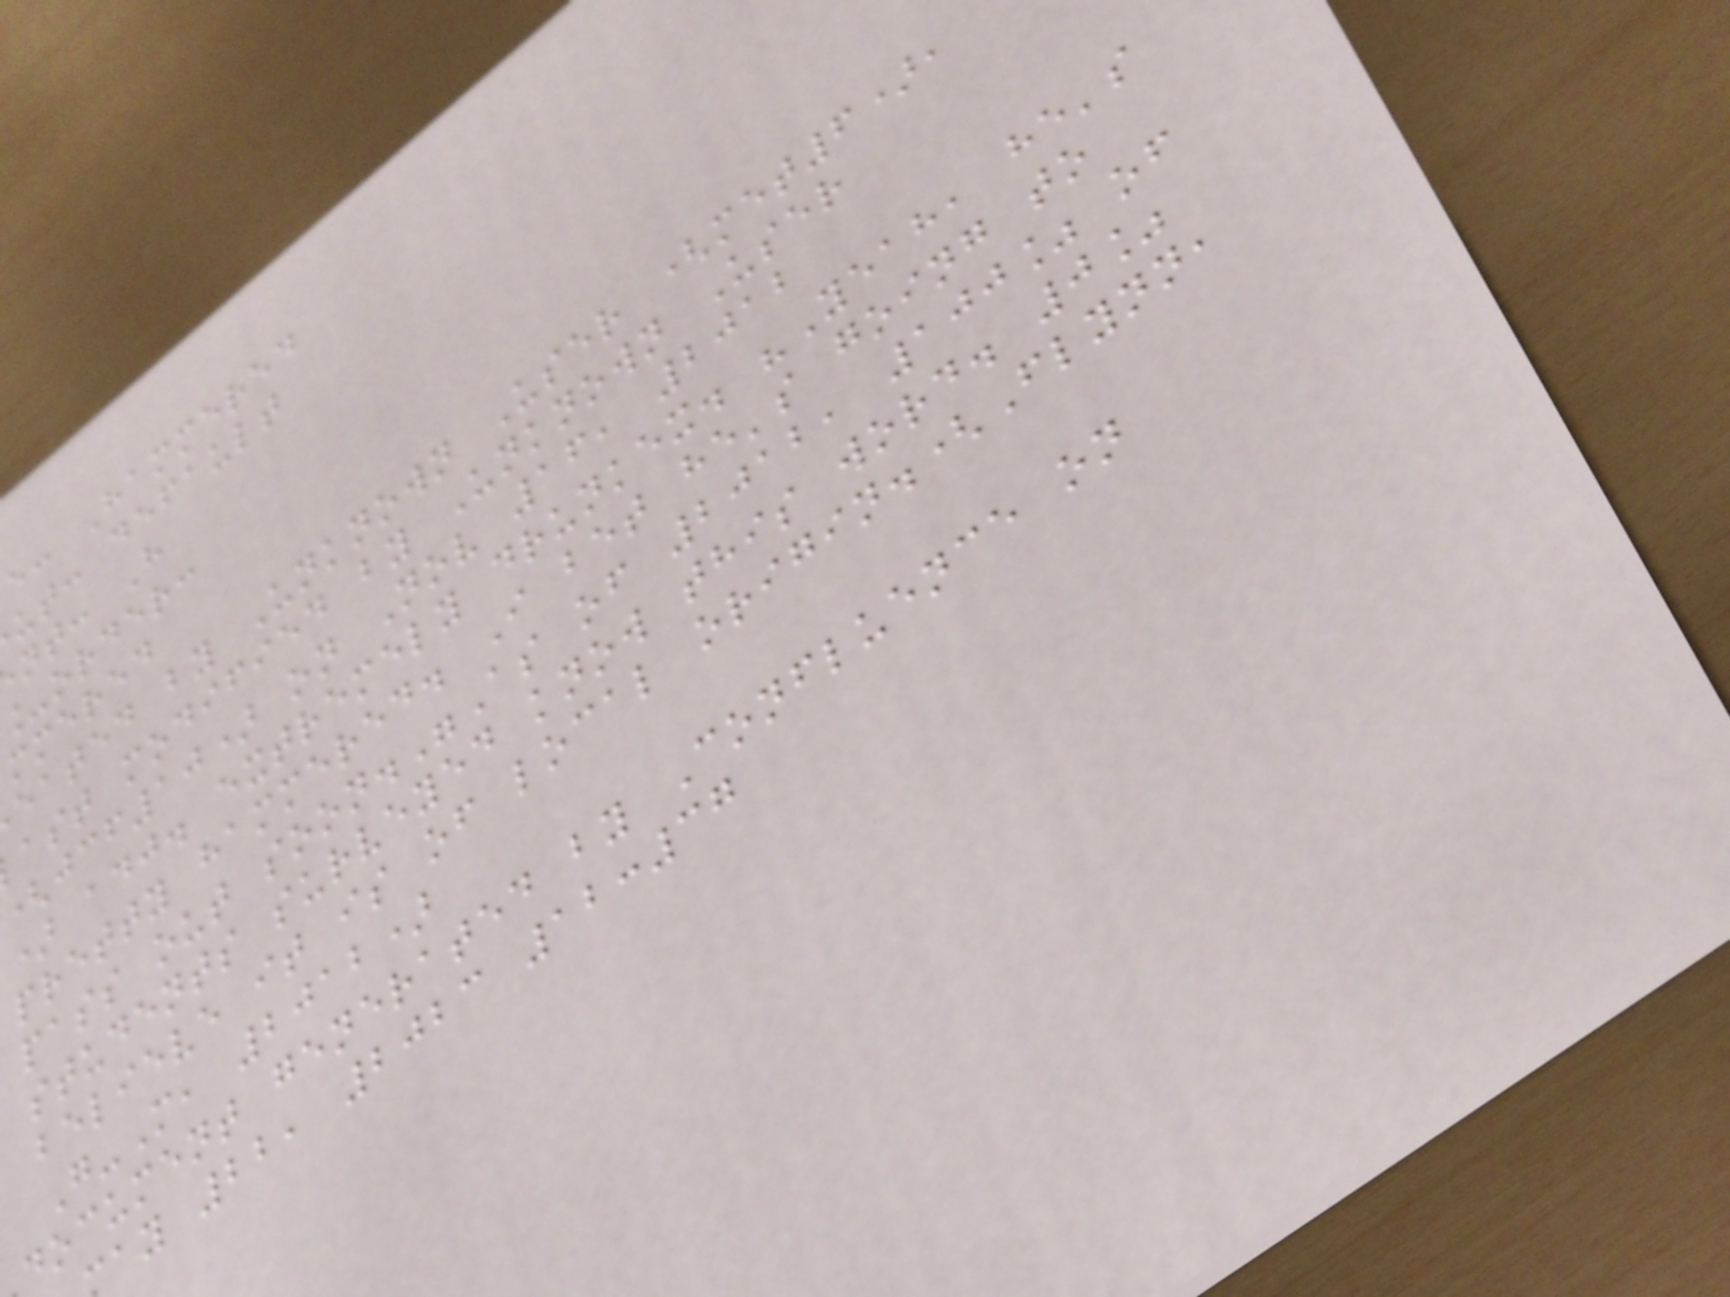e: Hammered
ut: default
nt: H
_order:
mmered
eated by Unknown User (met6),
ast modified by Unknown User
(jcf10) on Nov 16, 2012
) adj. extremely drunkex. "Yeah, he's
pretty hammered. I bet he's going to
pass out soon."As of 2012, 100% of
students surveyed know this word. 0%
believe it is of local origin.(Flynn,
G-M, 2012)
document generated by Confluence on
ay 22, 2023 12:37
